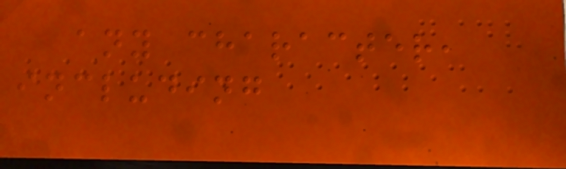any character,
including
